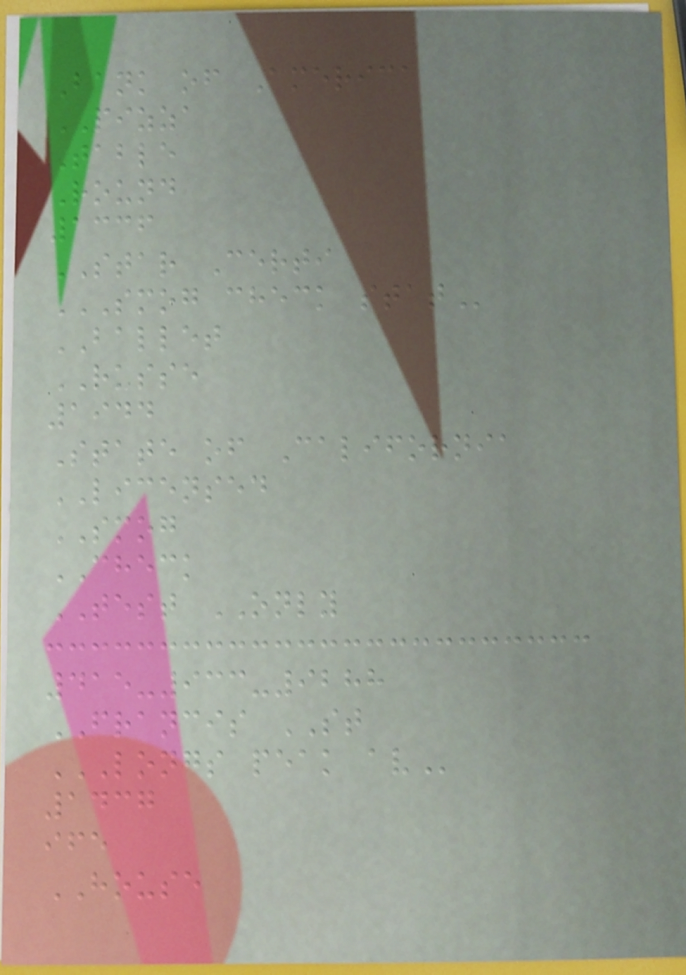Bank of America
PIZZA
Table
Round
1336
STAR Certi
SMOG CHECK STAT
BALLET
RUSSE
1944
State of California
LICENSED
SMOG
CHECK
TEST ONLY
415-933-9288
FRANCIS ST
LONGS PEAK AV
1437
ife
HOUSE
